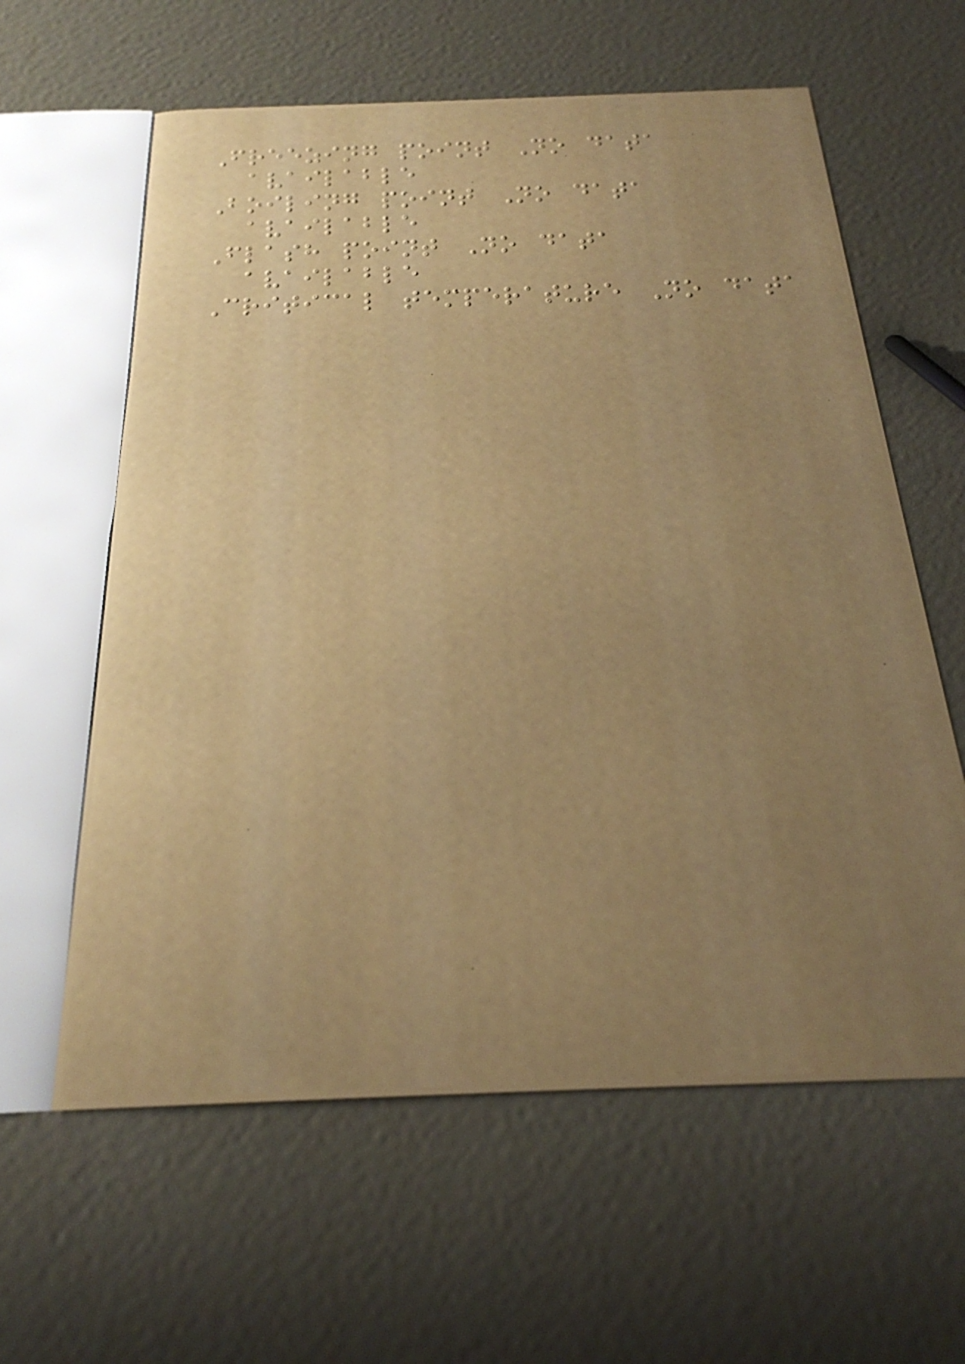Freezing point No data
available
Boiling point No data
available
Flash point No data
available
Critical temperature No data
